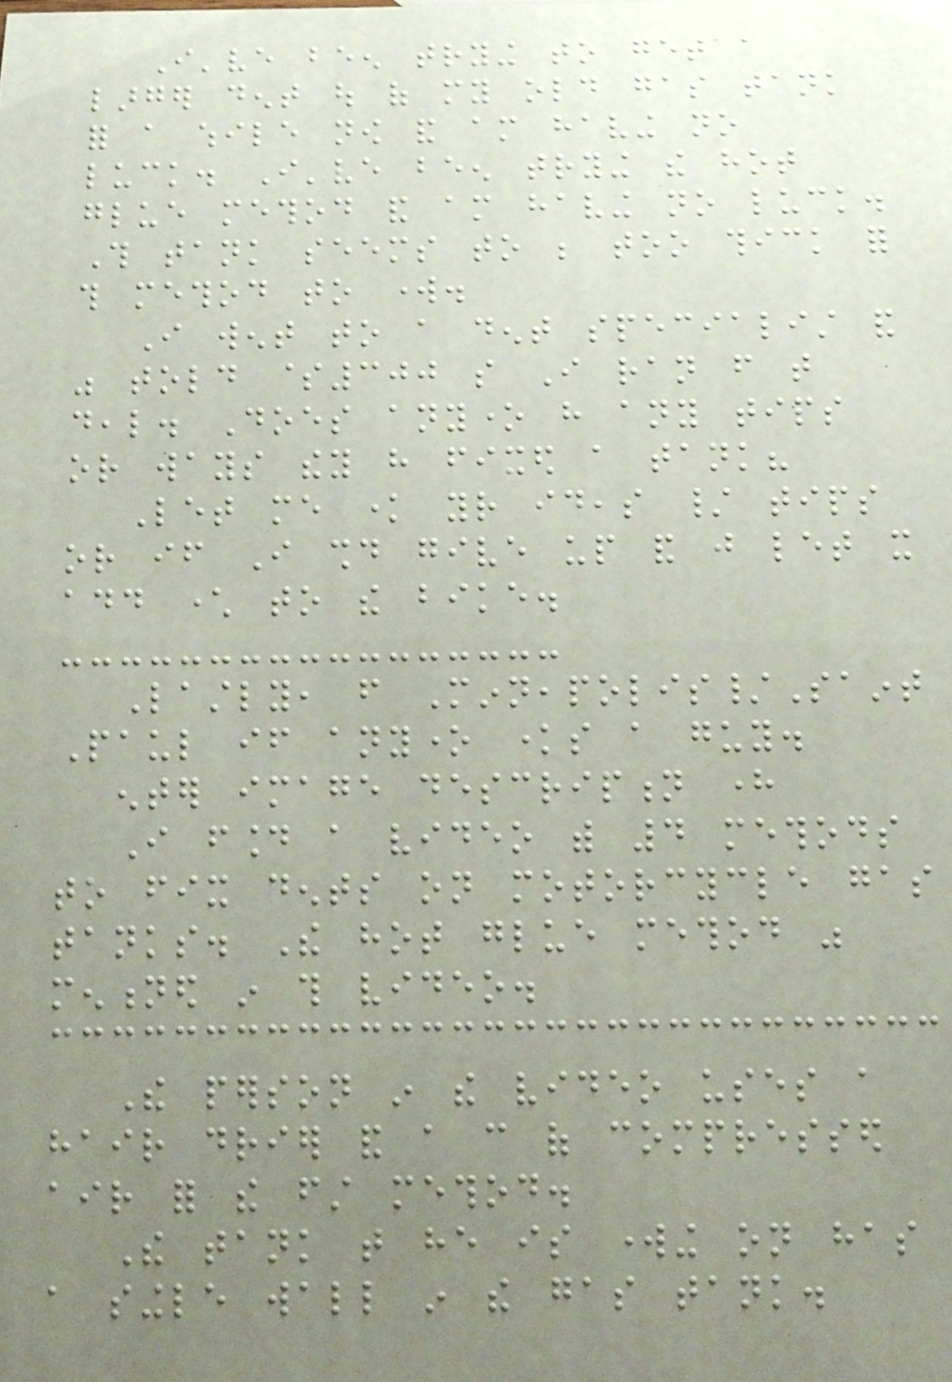I've been trying to get a
larger dent out of my old gas tank
for a while now and am having no
luck. I've been trying the hot
glue method and am having no luck.
This tank seems to be too thick for
this method to work.
I went to a dent specialist and
was told $300 so I ran from that
deal. Does anyone have any tips
or ways they have fixed a tank?
Let me know your ideas / tips
or if I should give up and just let it
add character to the bike.
Lastly, from Minneapolis/Saint
Paul if anyone knows a guy.
enter image description here
I found a video with 4 methods
to fix dents on motorcycle gas
tanks. The hot glue method was
mentioned in this video.
The person in the video uses a
hair drier and a can of compressed
air for the first method.
The tank that he is working on has
a single wall in the gas tank.
